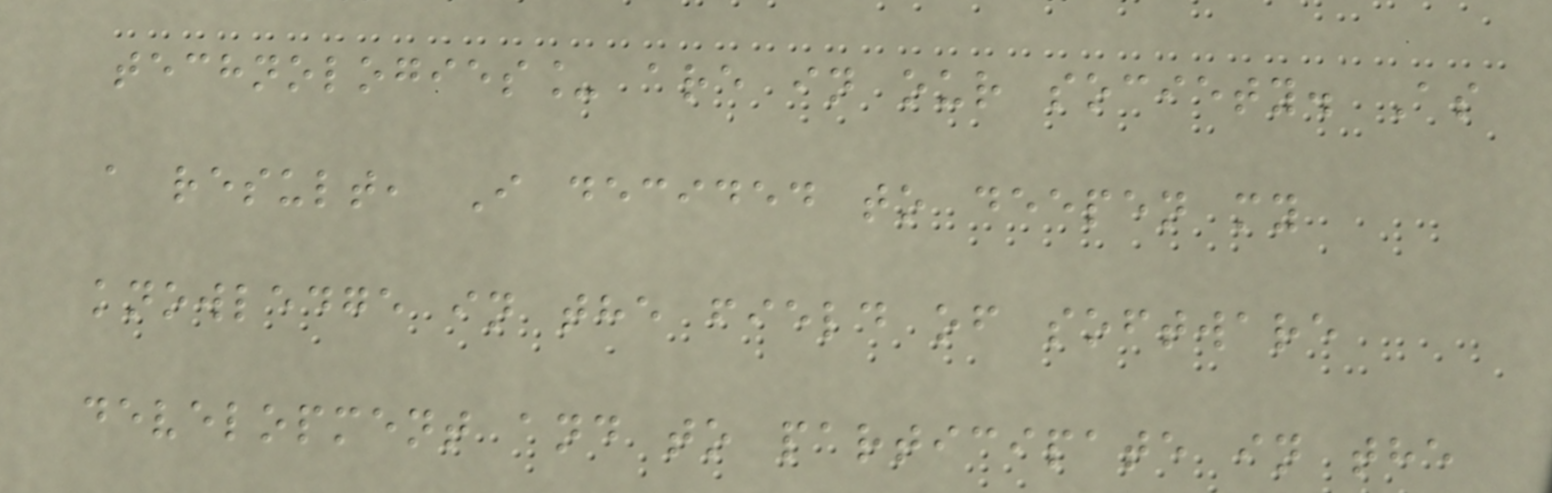technologies_ are in our society. As
a result, I decided to deepen my
knowledge in the field of software
development and to participate in the
